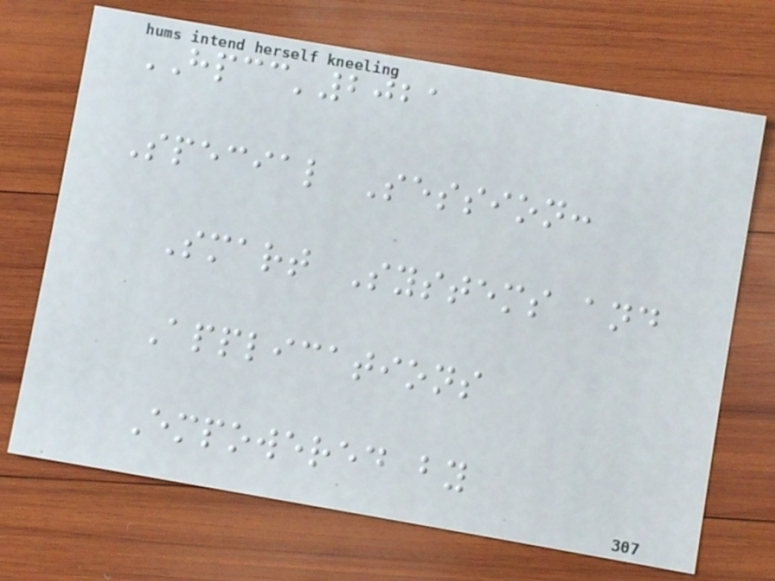HPCC'2021
Special Session:
Smart Systems and
Applications
Empowered by
